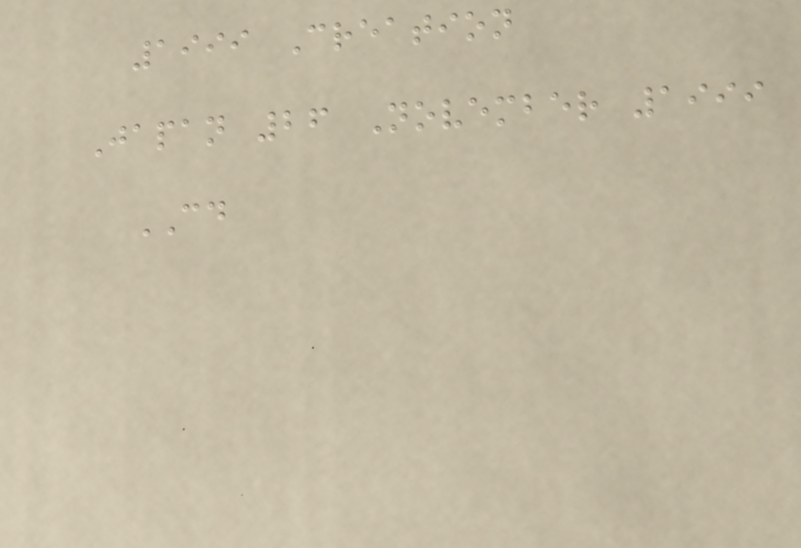1999 Creation
Japan 26 November 1999
CD
